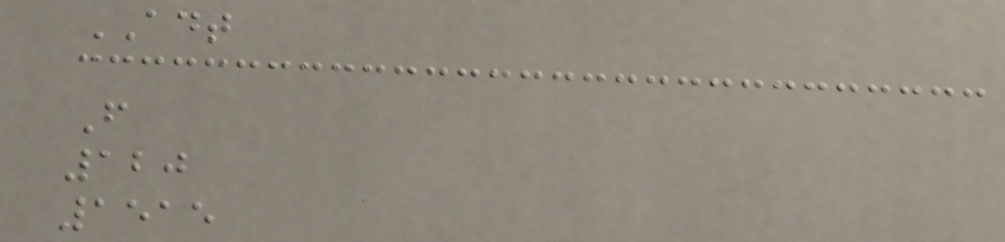ADT
F
120
1515
